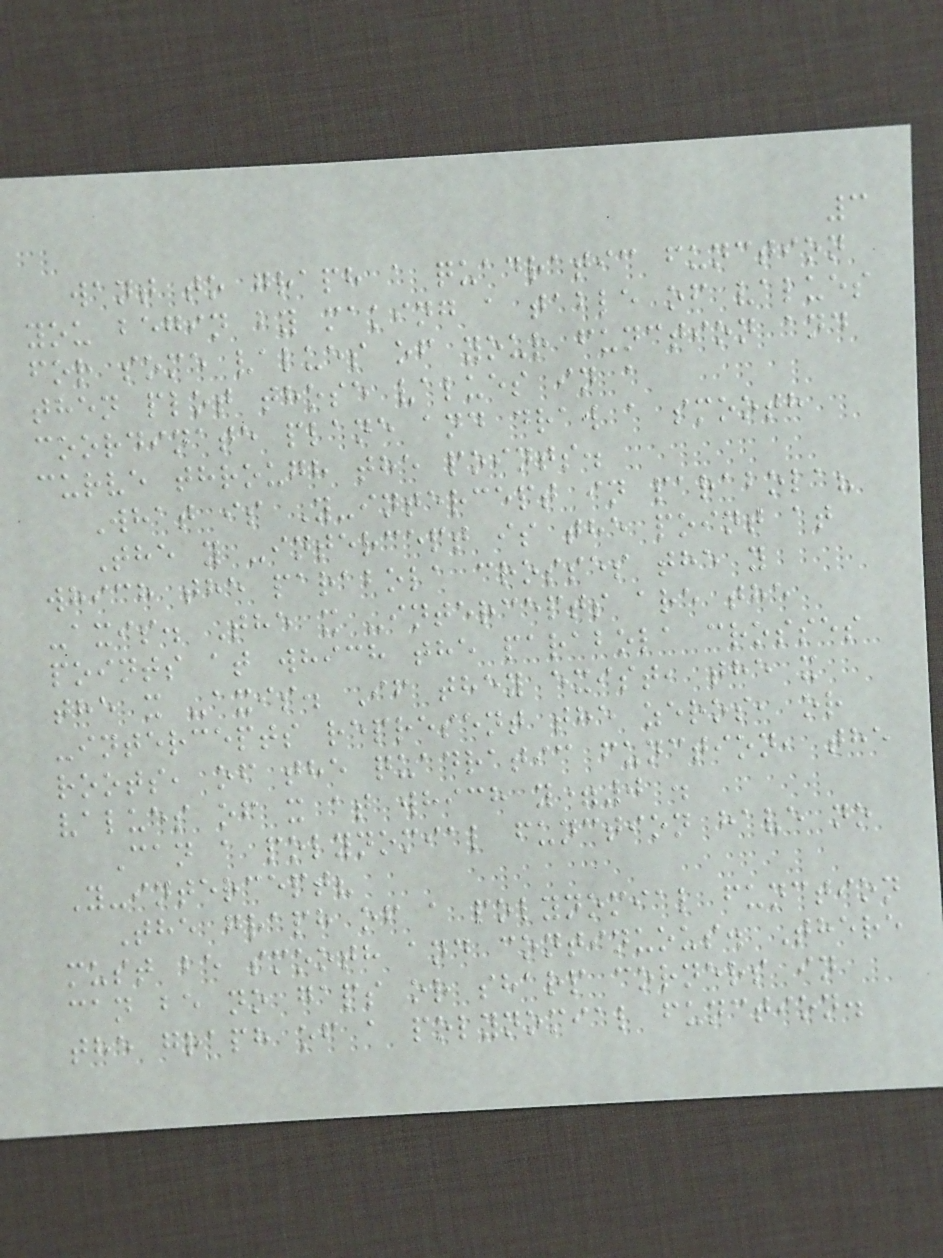3
want to graph a quadratic function
you begin by making a table of values
for some values of your function and
then plot those values in a
coordinate plane and draw a smooth
curve through the points.
What is Y-intercept in parabola?
The y -intercept is the point at
which the parabola crosses the y
-axis. The x -intercepts are the
points at which the parabola crosses
the x -axis. If they exist, the x
-intercepts represent the zeros, or
roots, of the quadratic function, the
values of x at which y=0 .
Can a polynomial function have no
Y-intercept?
The graph of a polynomial function
must be smooth and continuous. There
can be no gaps or sharp corners in
the graph of a polynomial function.
